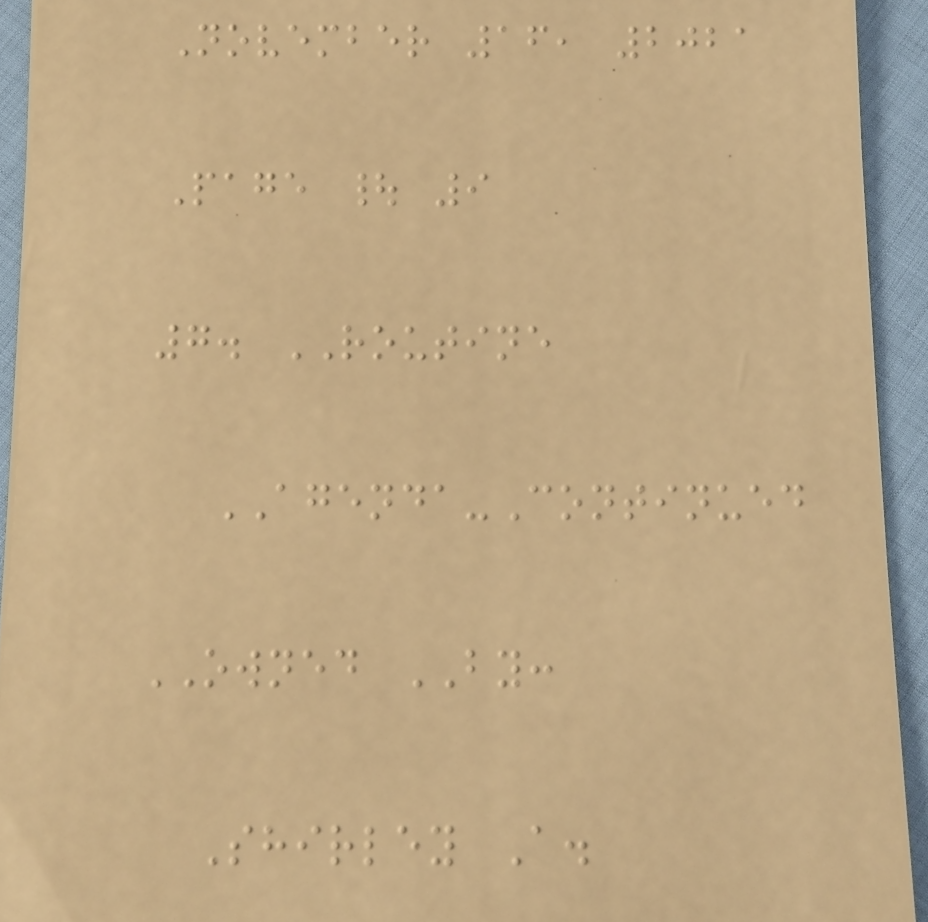November 16, 2021
Page | 9
7. ROUTINE
AGENDA-Continued
OWNED BY:
Shirley A.
